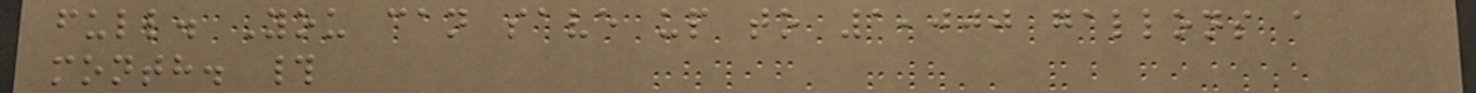full. You can save up to 1,000 gallons a
month. #
